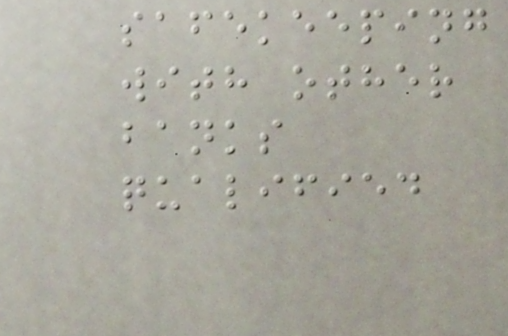safekeeping
with other
banks
qualified
